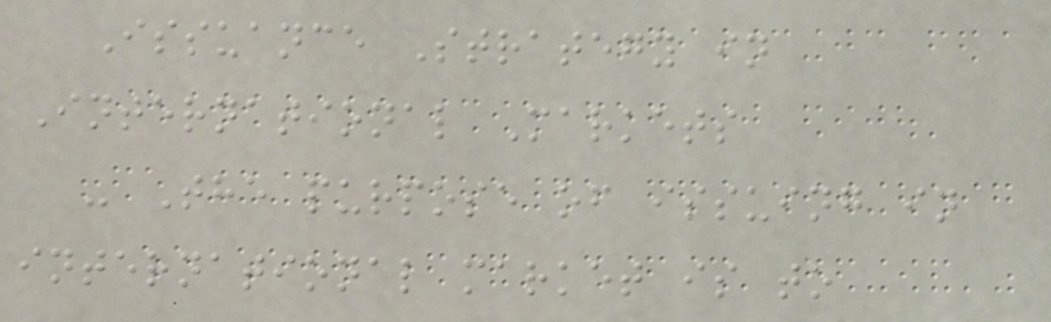Issuance Strategy in
International Markets
- The purpose of issuing in
international market is to
